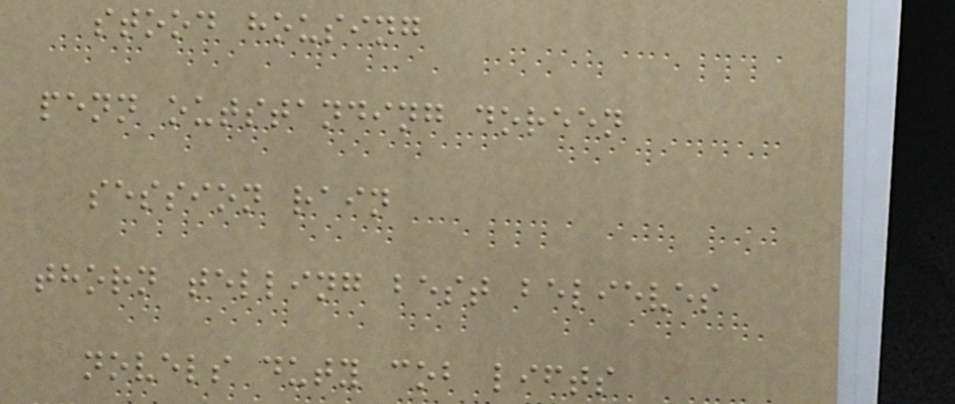stood housing
penn outstanding doreen
session rain
thorn telling best believes
novels duty cob lifts
